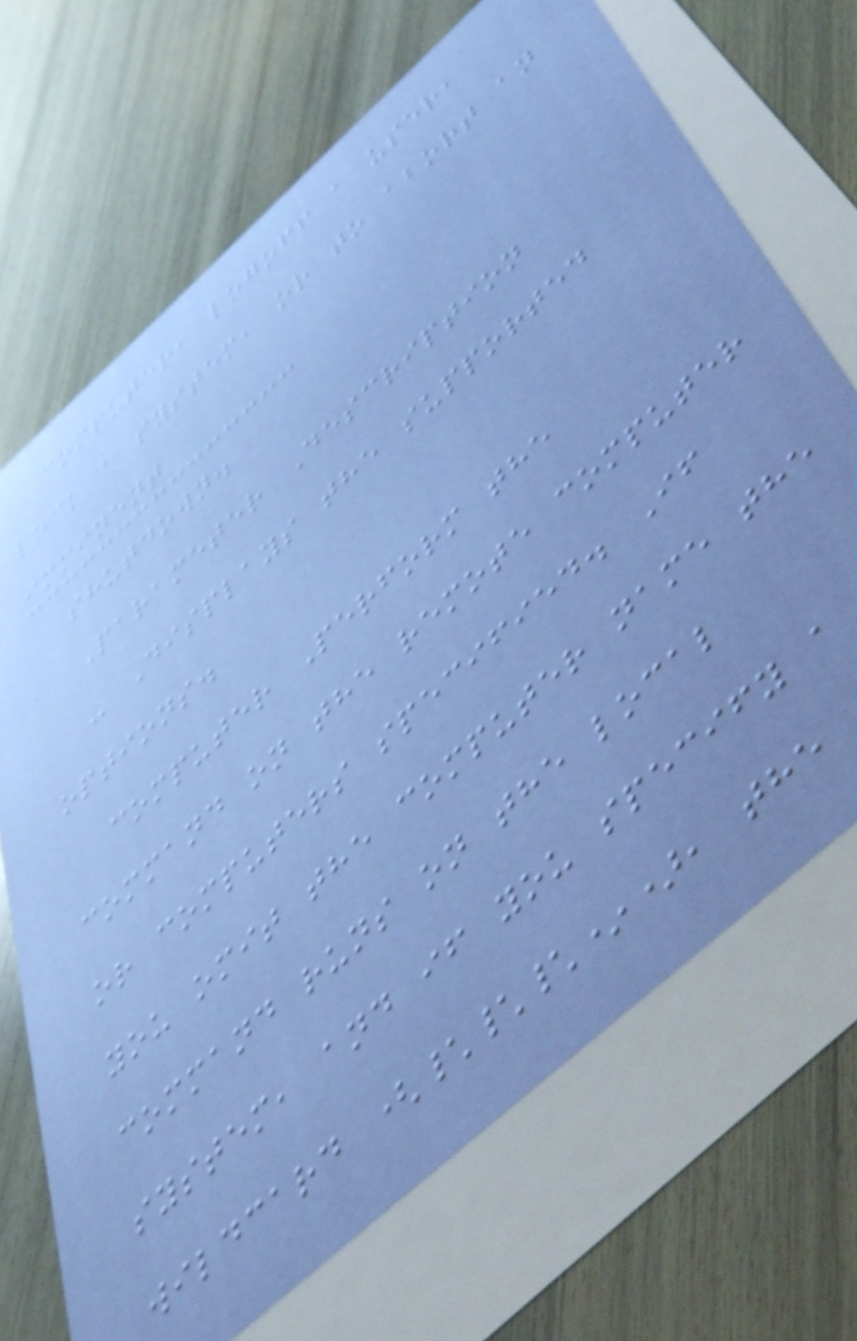computer, logoff a user,
lock a system, or to abort an
imminent
shutdown.
Parameter Description
- Displays the supported
options.
computer Perform the
command on the remote computer
or computers specified. If
you omit the computer name the
command runs on the local
system, and if you specify a
wildcard (\\\*), the
